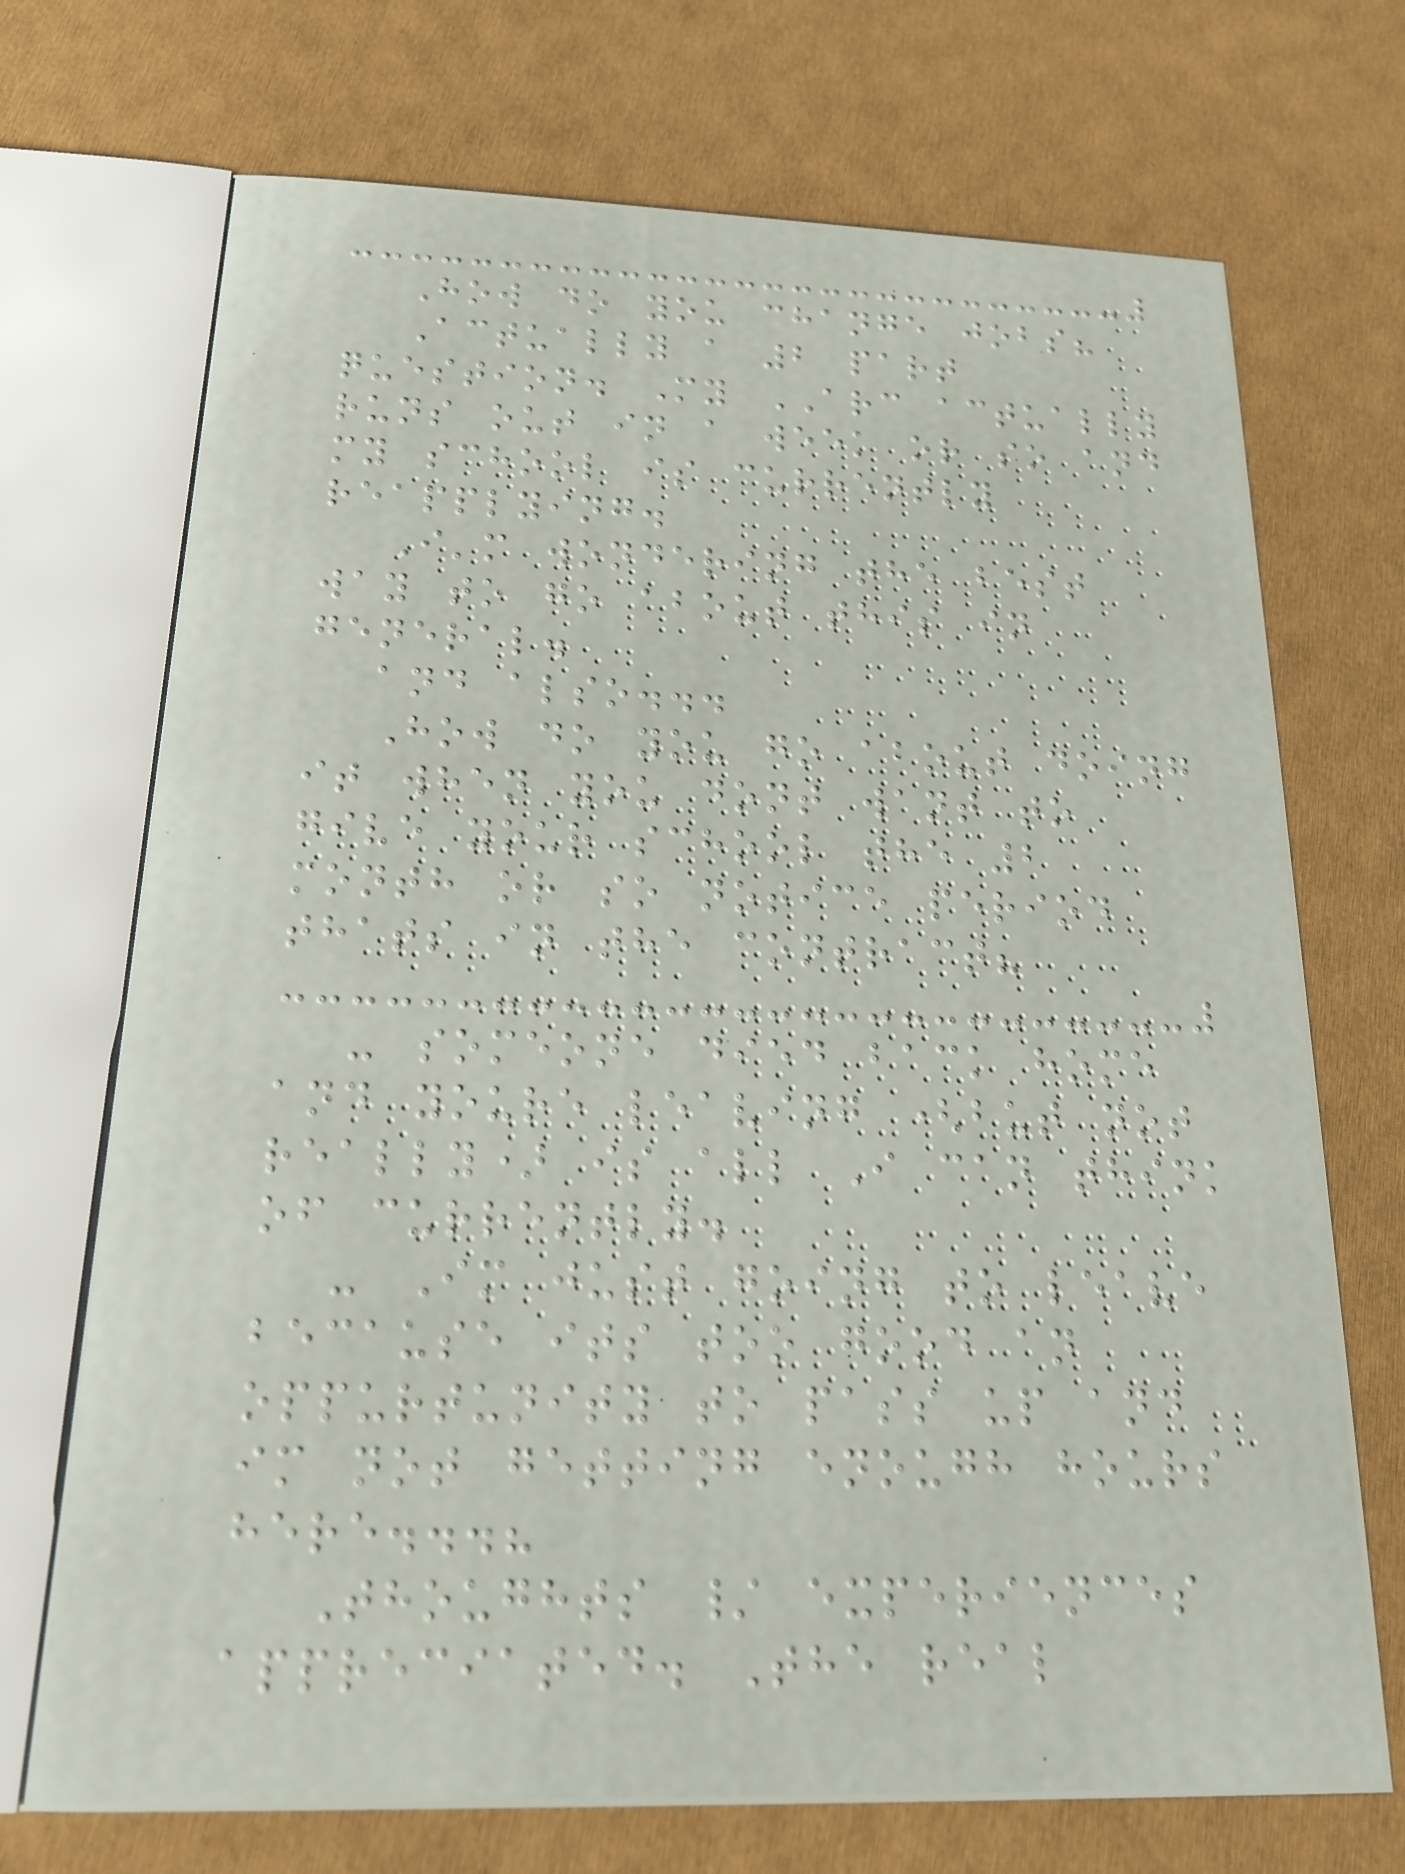How do you change jobs?
Actually a 2 part
question. My ARC actually
runs out in a week or so and
my school is currently
reapplying.
I'm wondering the best
way to go about this in
general.
and also...
How do you go about doing
it when you dont want to
give your school the 2
month or so notice period
thats in the contract?
- someone died back home
and youre leaving (but not
really) is all I can think
of currently.
- Im just going to leave
because its too good an
oppurtunity to pass up and
im not getting enough hours
here...?
Thoughts / experiences
appreciated. The real
